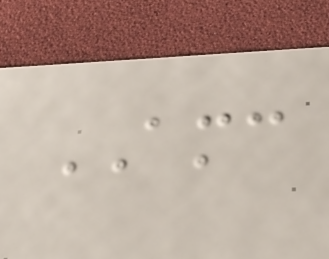AMC
